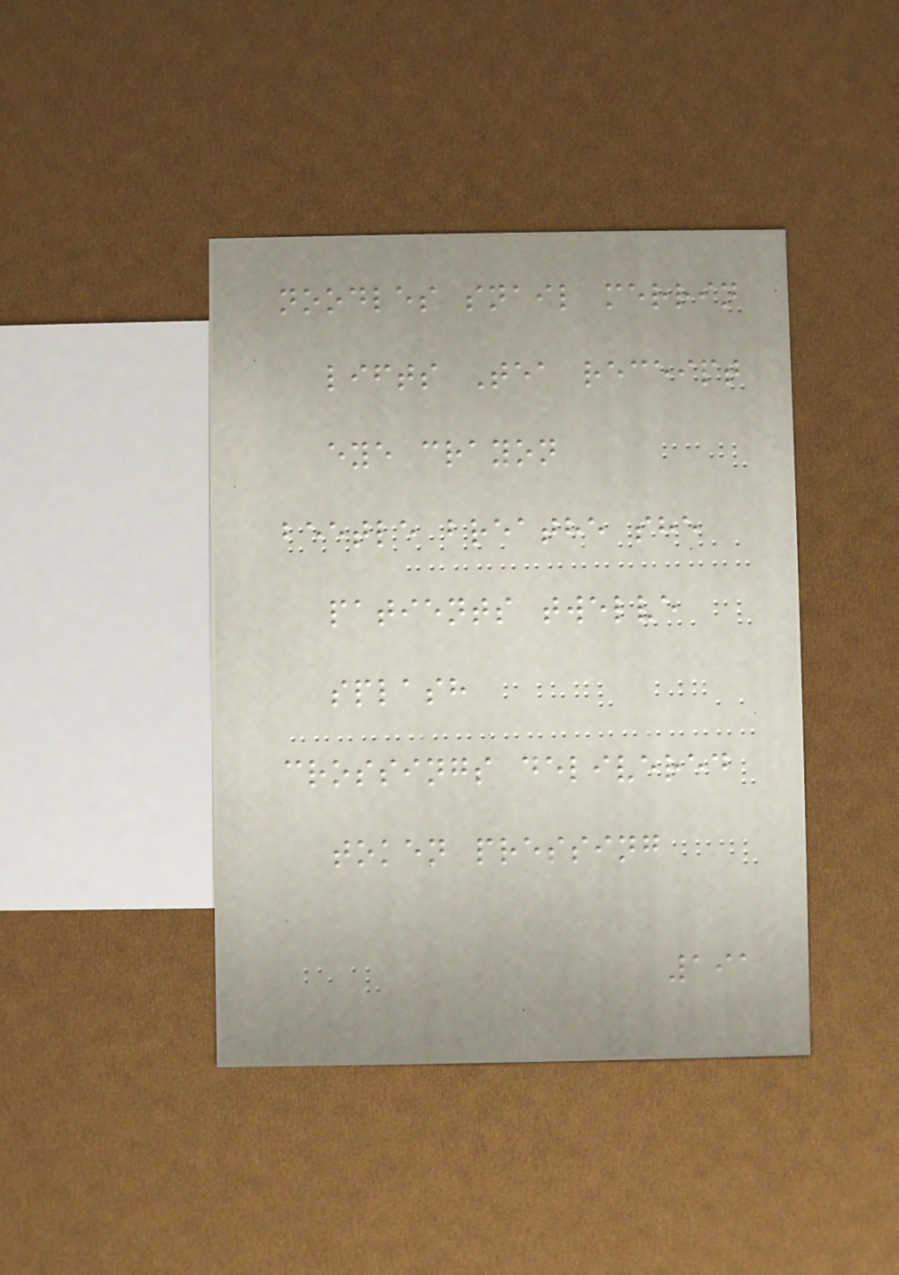noodles snail merrin
lifts Tea receipt
eye crayon
beetle breathe she
patients twelve
splash
crossings delivered
token pressing
191
